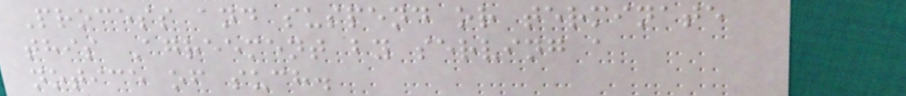Process and suspend or terminate
this Agreement by serving a
notice of such.
